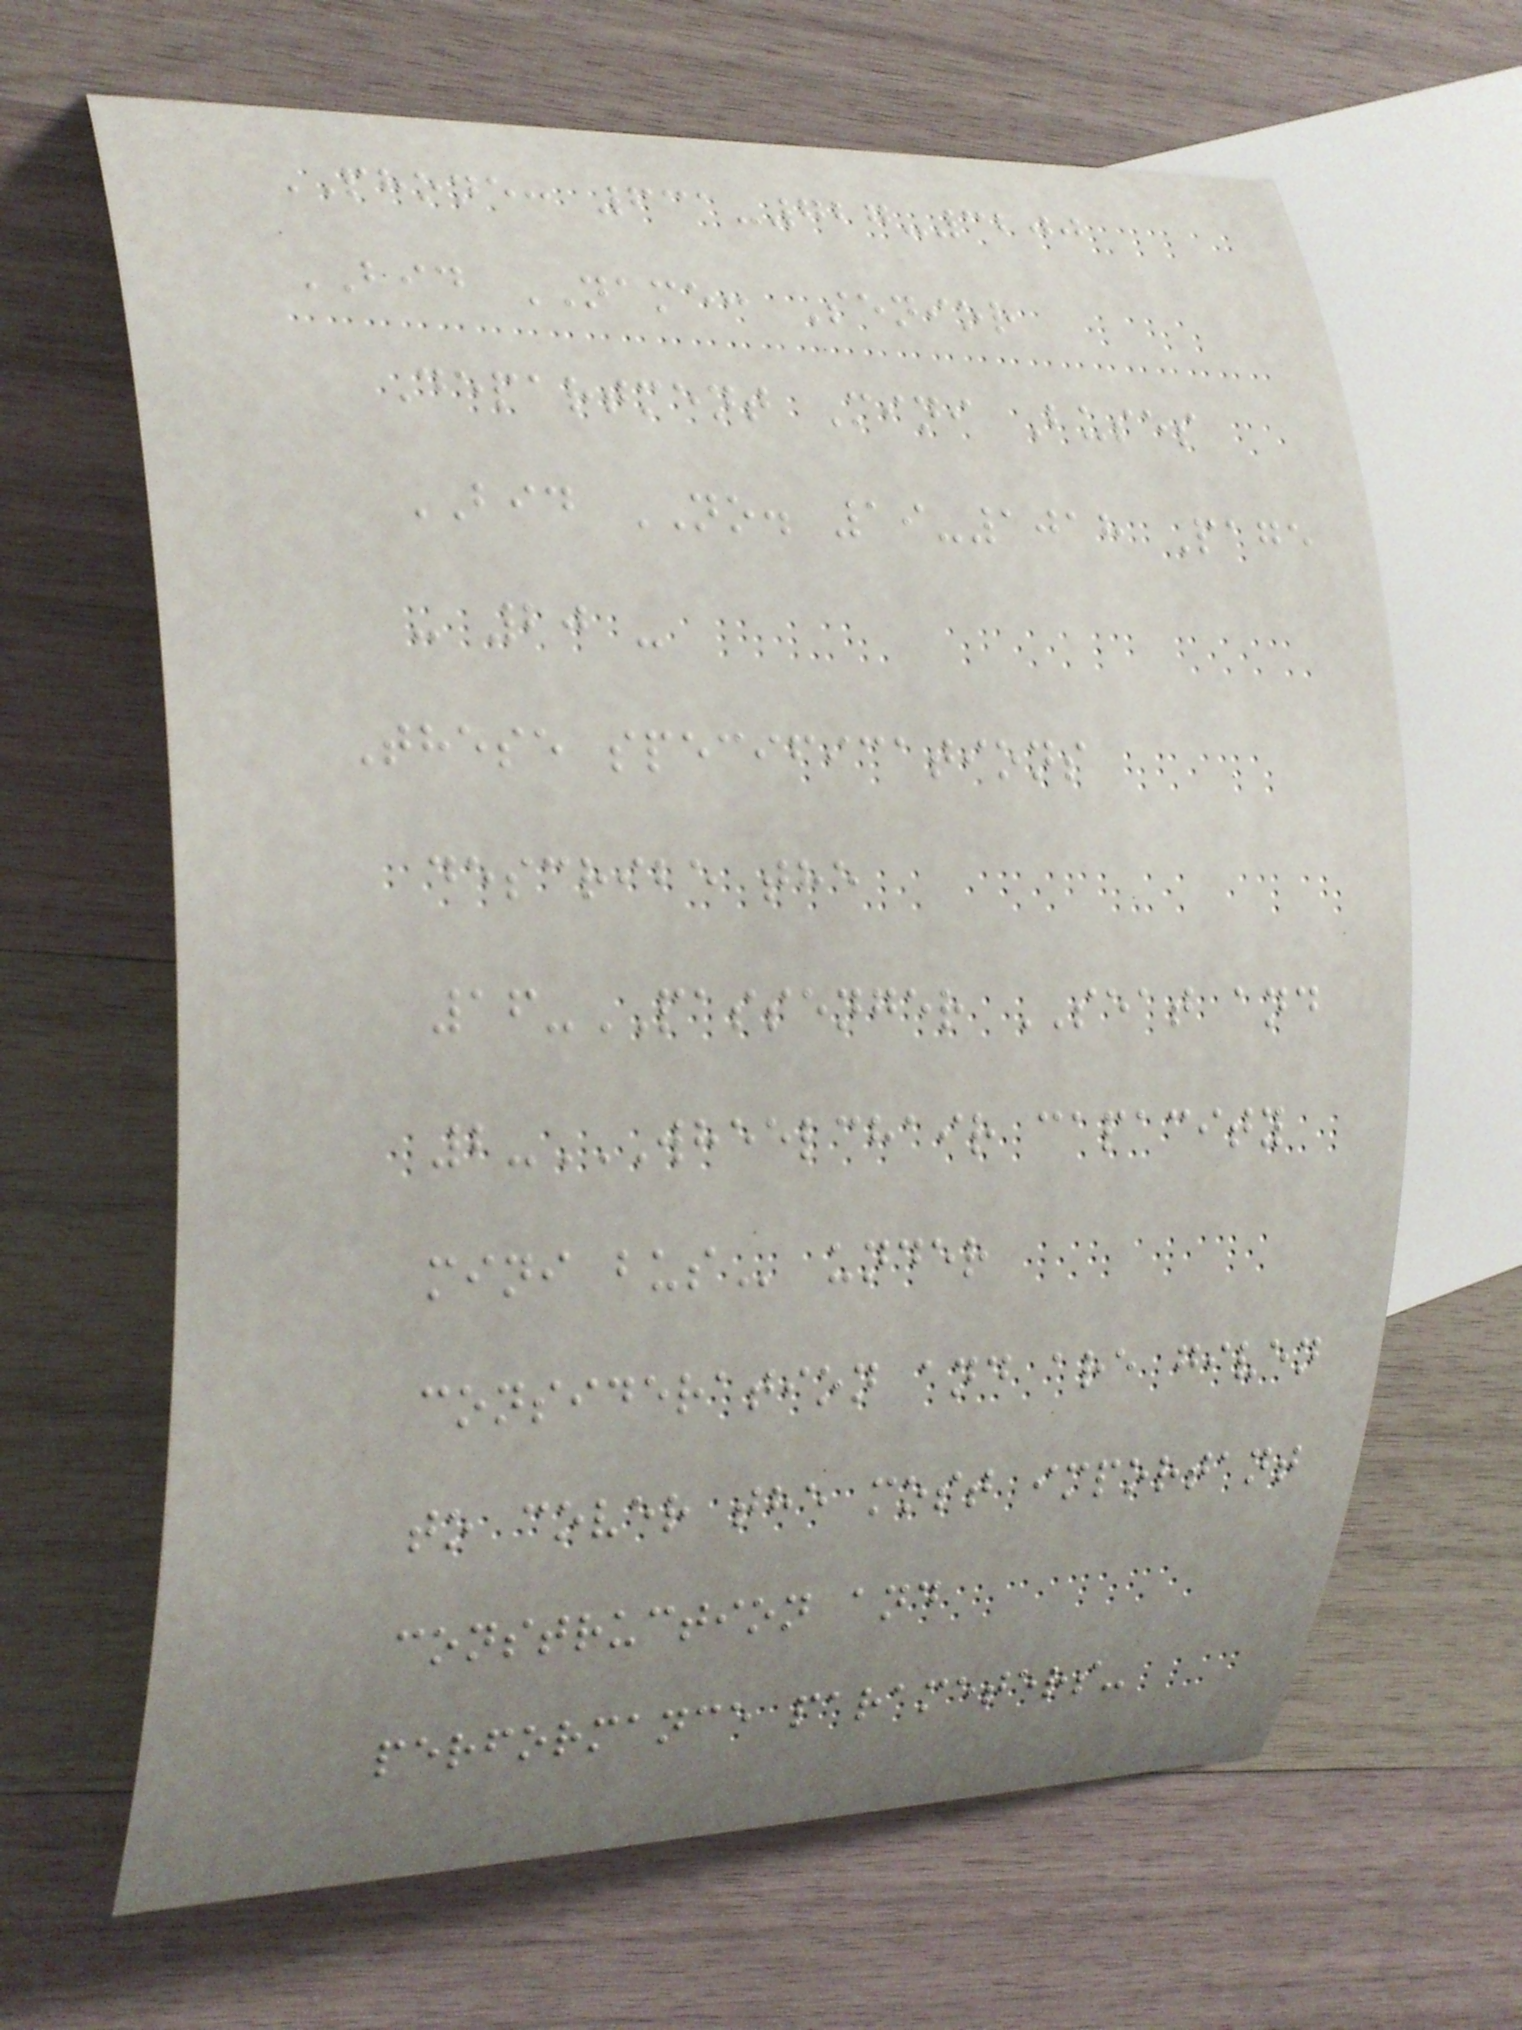PHONE: 631-727-3200
BID NAME: Senior
Department Mini Buses
BID NO. 19-1018 Page
- 20 -
These specifications
describe the
16-PASSENGER SEAT and
2-WHEELCHAIR CAPACITY
MINI BUS under
consideration and are given
to cover the most important
construction and
performance parameters-
